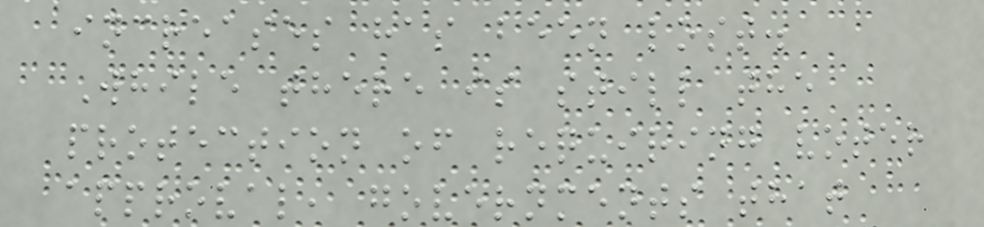increases has been lost.
While there is still the
protection of requiring voter
approval, governments that
